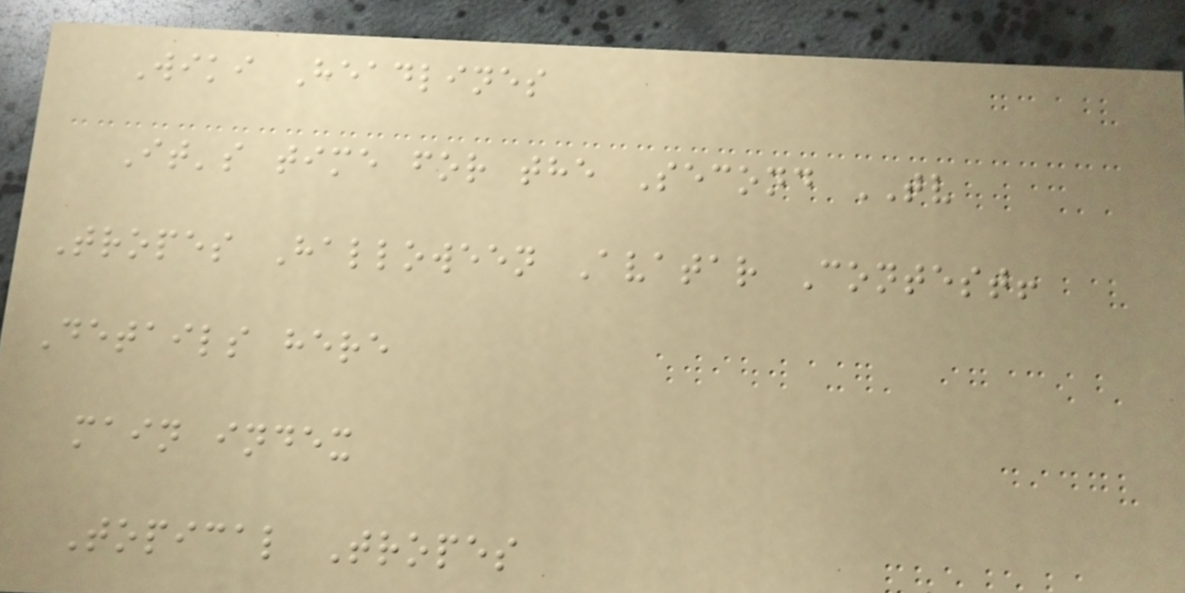Wiki Headlines
It's time for the Second TV
Tropes Halloween Avatar Contest!
Details here
main index
Topical Tropes
